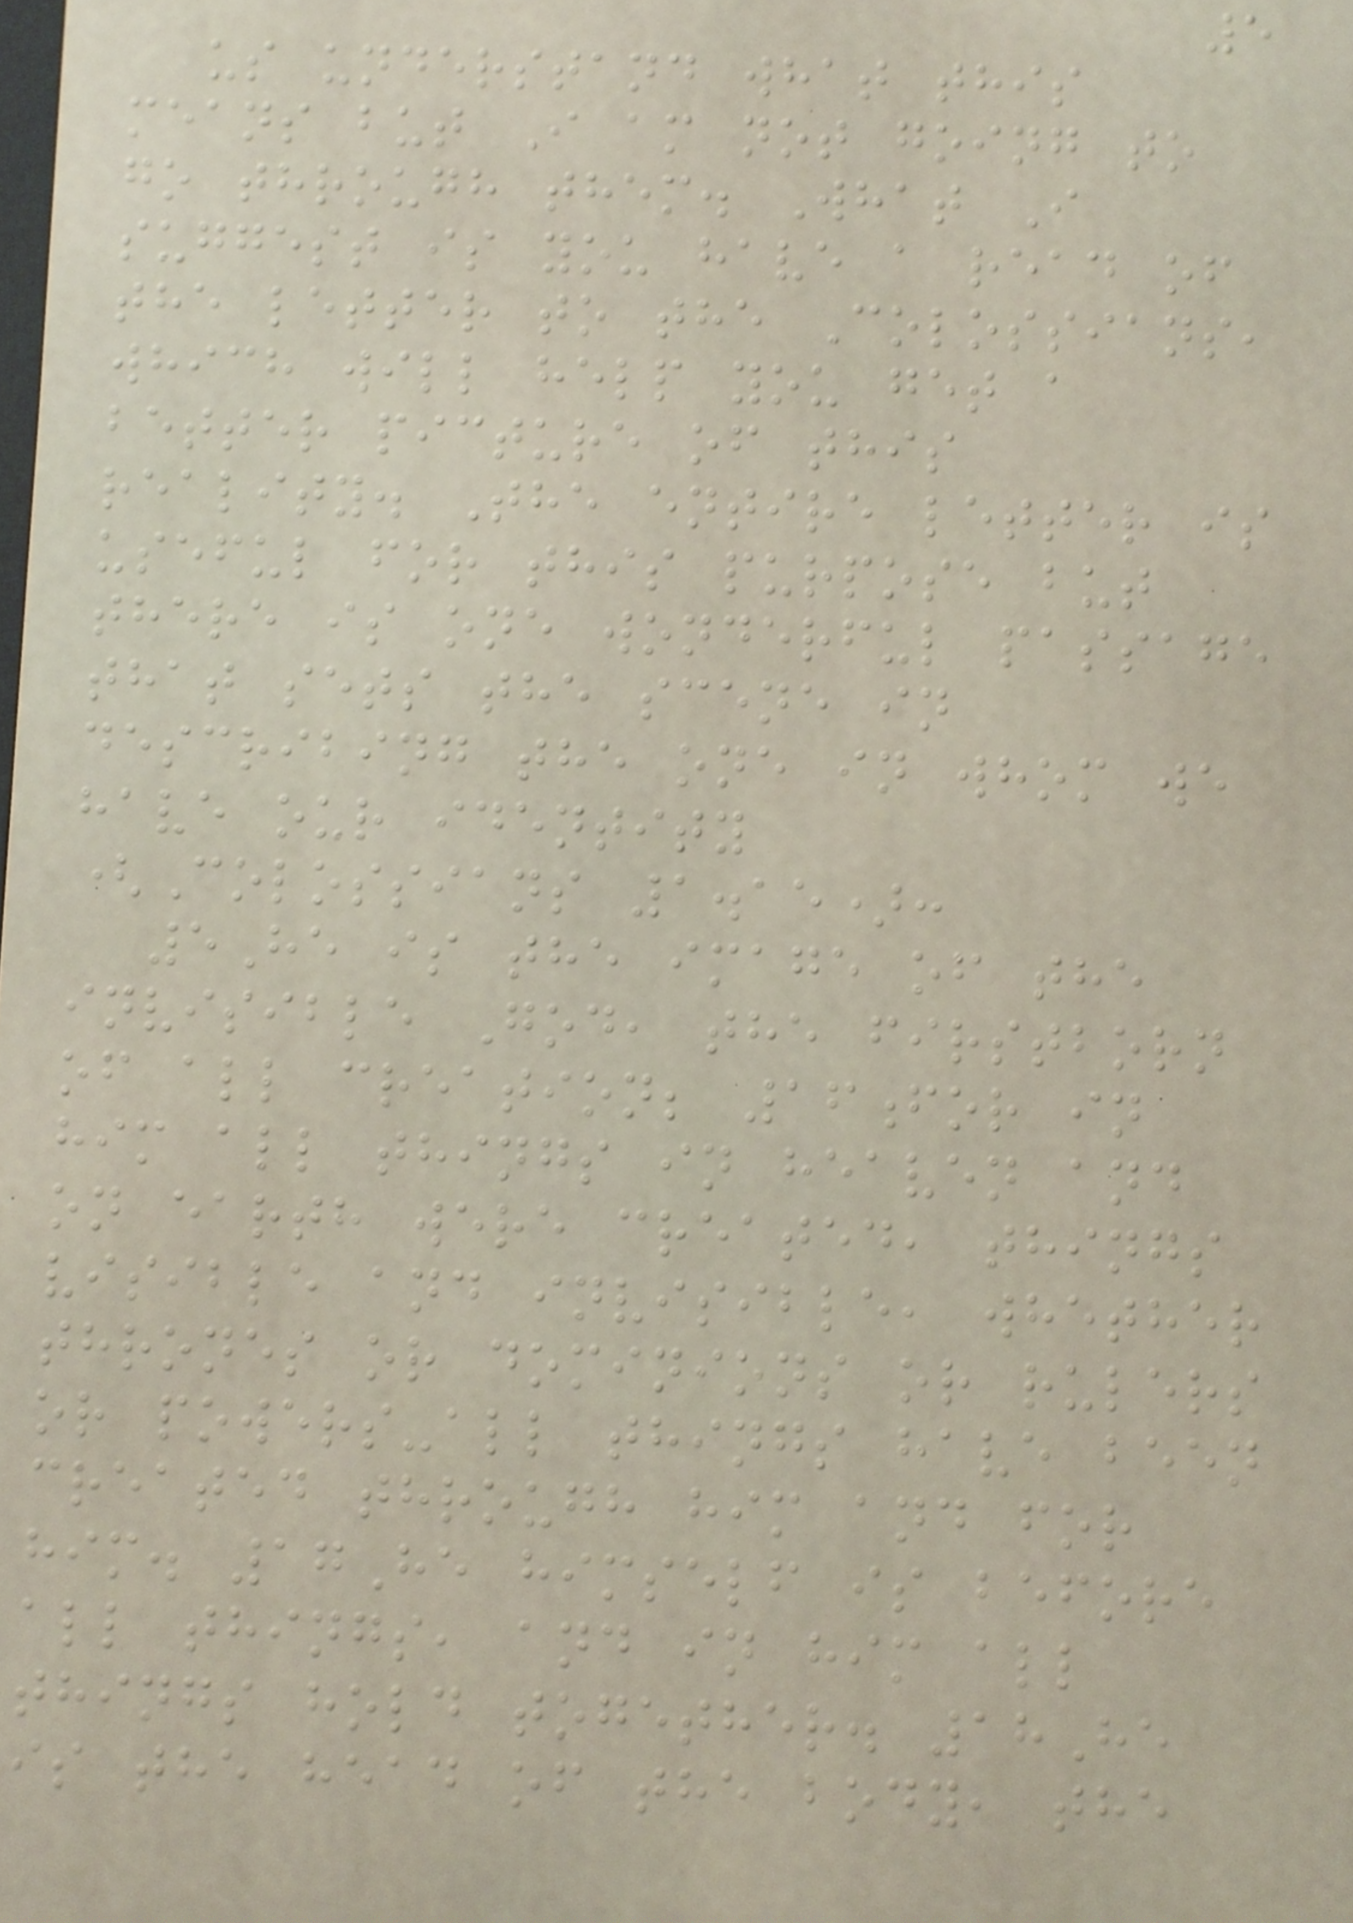5
us understand what this
means but I am not going to
go through them. What I
suggest is you have a read of
the letter to the Colossians,
which will help you get a
better picture of this
reality. The entire letter is
useful for this purpose but
there is one wonderful passage
that sets the scene in
describing the one in whom we
have our identity
(Colossians 1.15):
5He is the image of the
invisible God, the firstborn
of all creation; 16for in
him all things in heaven and
on earth were created, things
visible and invisible, whether
thrones or dominions or rulers
or powers-all things have been
created through him and for
him. 17He himself is before
all things, and in him all
things hold together. 18He
is the head of the body, the
